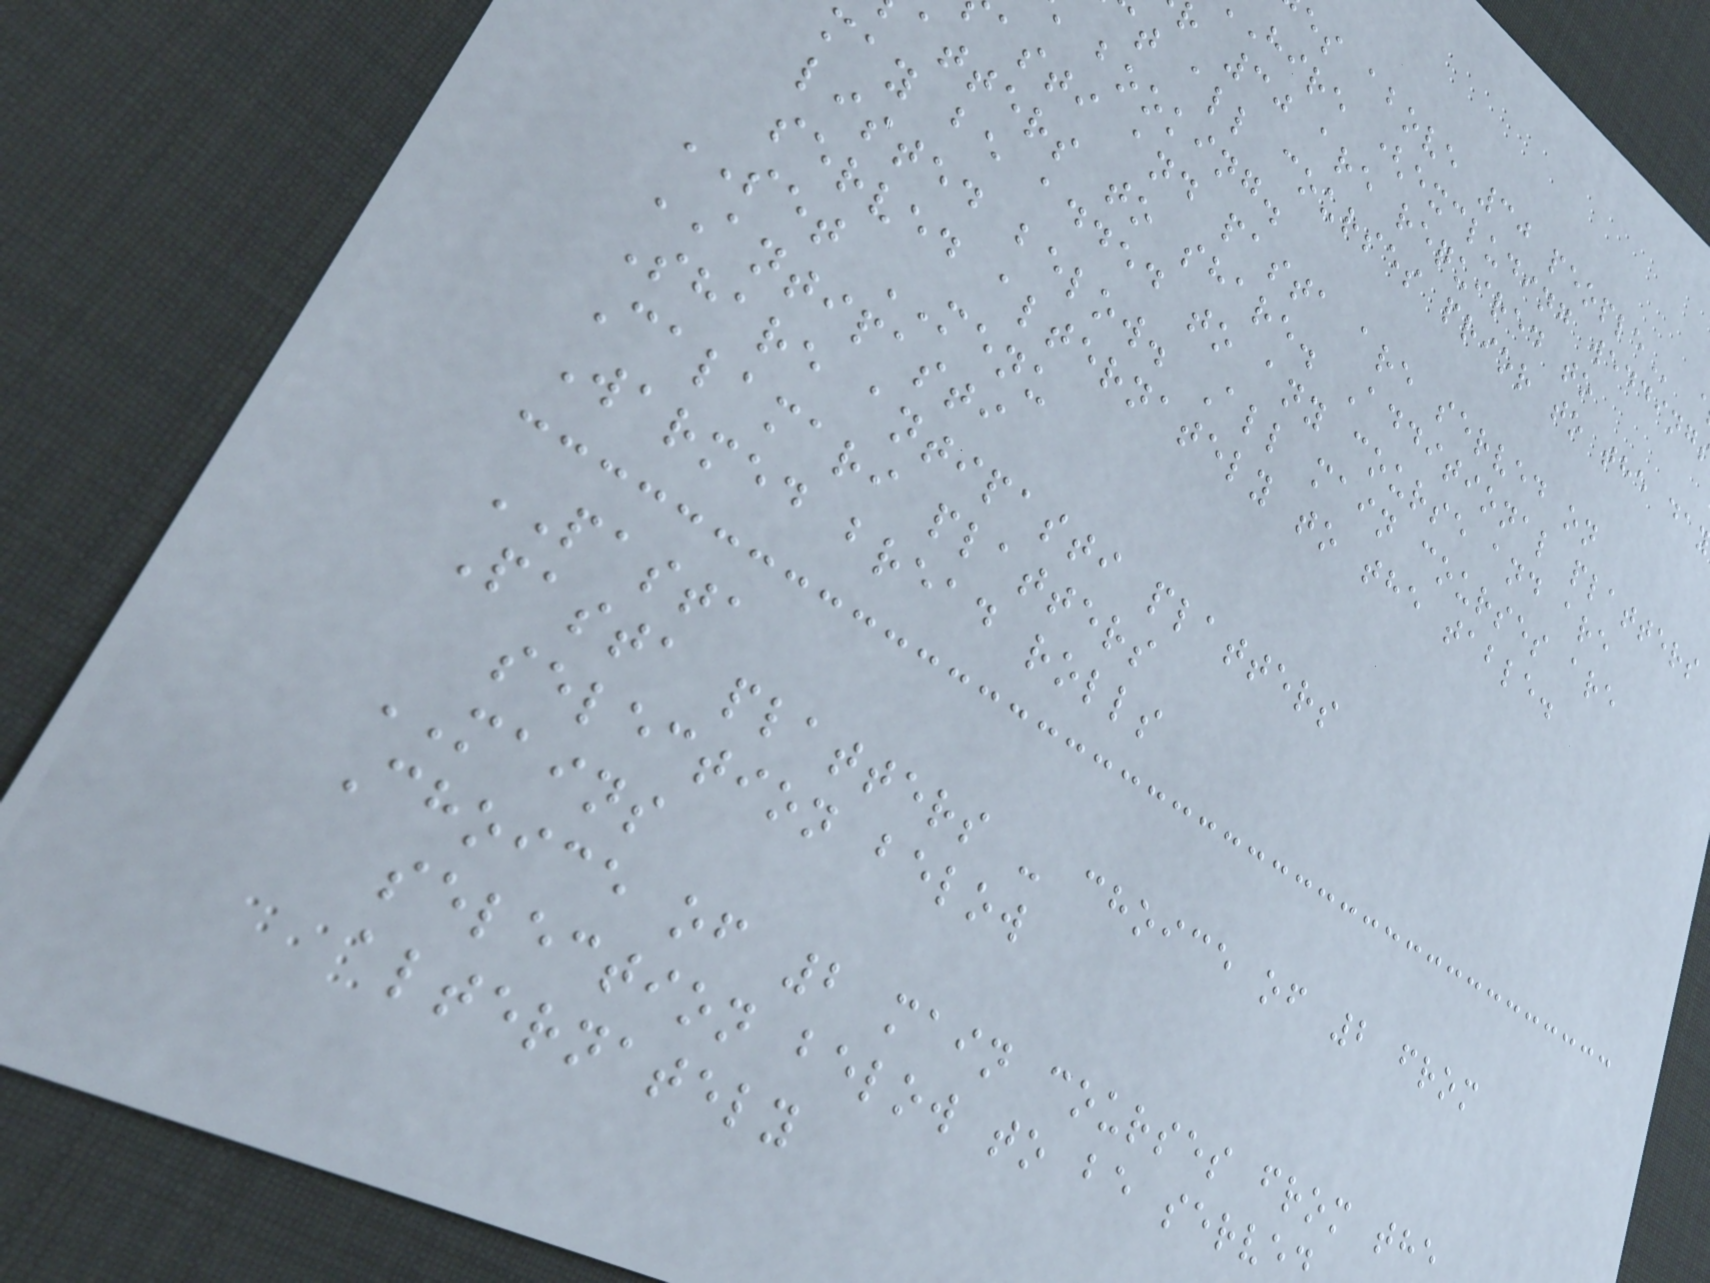es above 30
hire (excluding wedding
30 are required to
t all courses prior to the da
booking.
asti and pasta are served on
atters to share. Additional platters
may be added to any course and are
listed below. All main courses are
served alternately to the table.
SET MENU
ANTIPASTI
Share antipasti platters
Calamari platters
Warmed bread rolls
PASTA
Pasta platters - choice of 2 from
selection below
MAINS
Choice of 2 main courses from the
selection below to be serve
alternately
